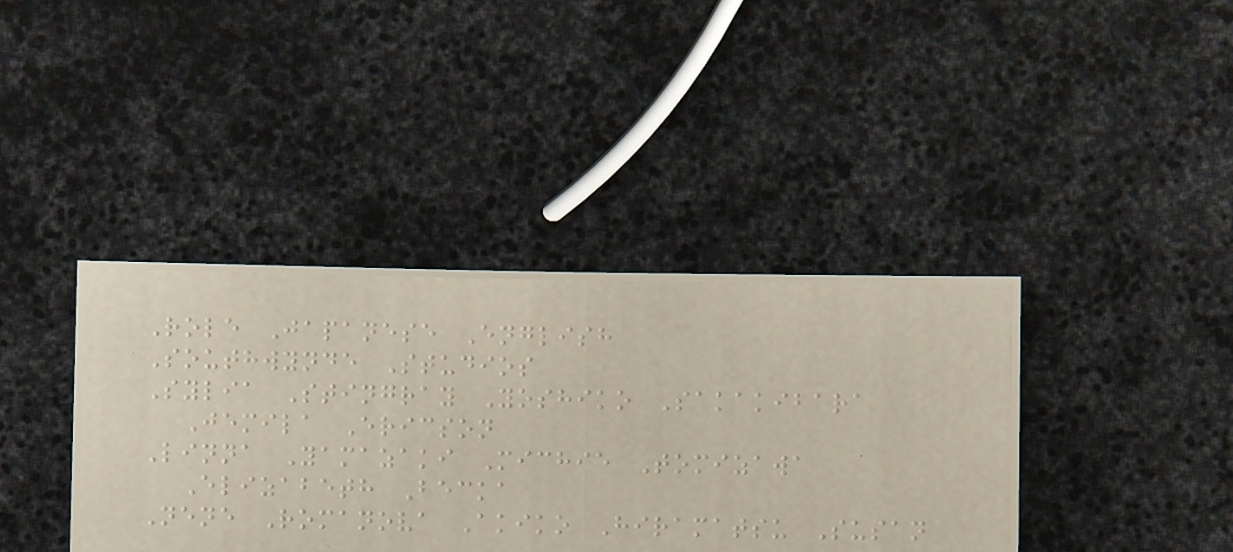Role Japanese English
Southwynde Studios
Sylia Stingray Yoshiko Sakakibara
Jemila Ericson
Linna Yamazaki Michie Tomizawa
Elizabeth Becka
Nene Romanova Akiko Hiramatsu Susan
